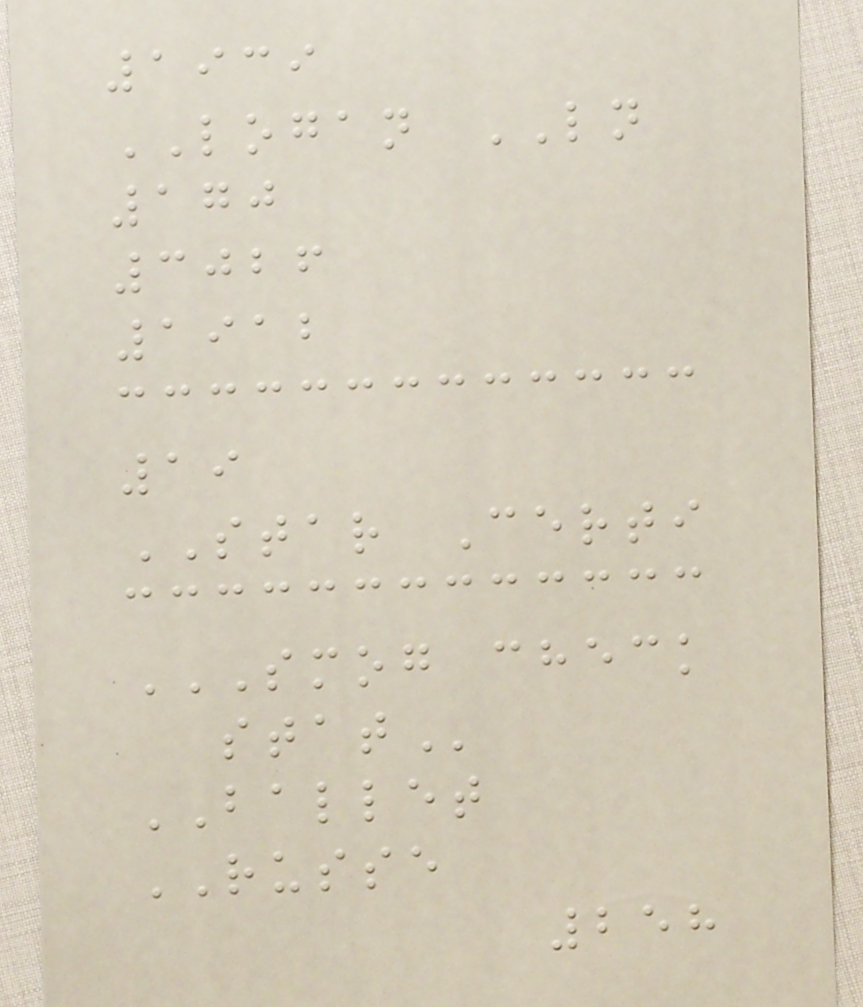1939
LOGAN LN
170
3026
1912
19
STAR Certi
SMOG CHECK
STAT
BALLET
RUSSE
258
